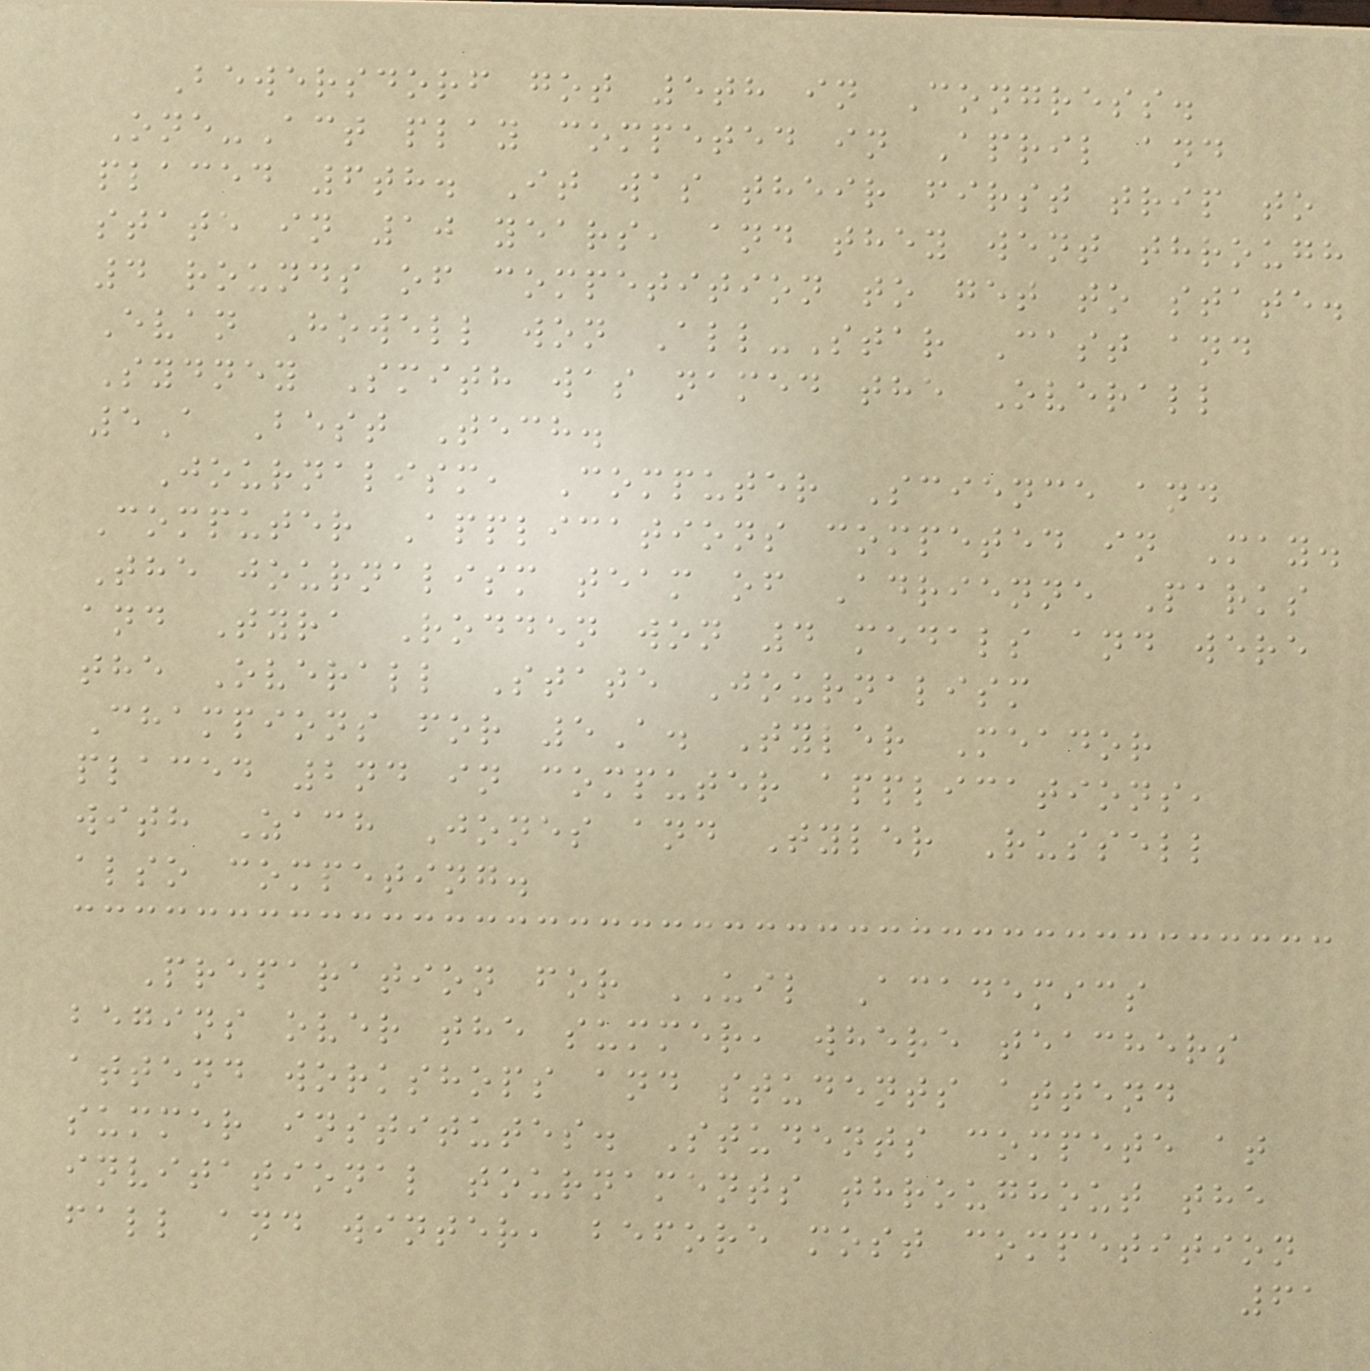Bewersdorf got 5th in Congress.
One-Act play competed in April and
placed 6th. It was their first trip to
state in 10 years, and they went through
4 rounds of competition to get to state.
Evan Howell won All-Star Cast and
Sydney Smith was named the Overall
5A Best Tech.
Journalism, Computer Science and
Computer Applications competed in May.
The journalism team of Adrienne Parks
and Tyra Rodden won 4 medals and were
the Overall State Journalism
Champions for 5A. Tyler Meador
placed 2nd in computer applications,
with Zach Jones and Tyler Russell
also competing.
Preparation for UIL Academics
begins over the summer, where teachers
attend workshops and students attend
summer institutes. Students compete at
invitational tournaments throughout the
fall and winter, before most competition
61
